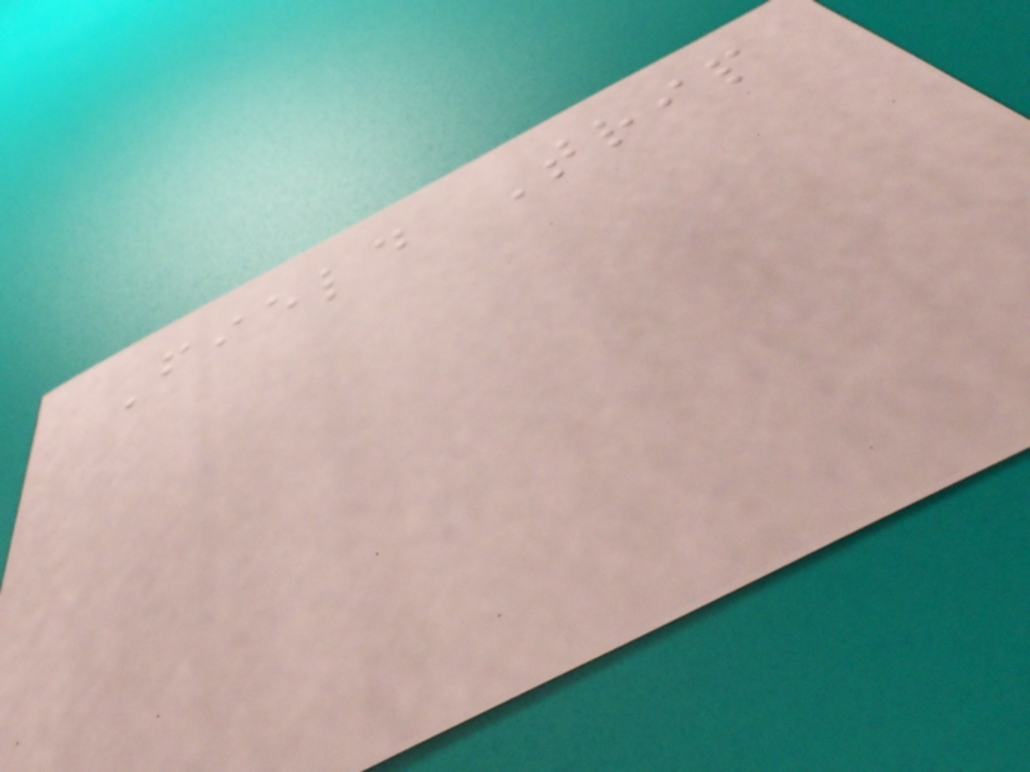Field Trip
